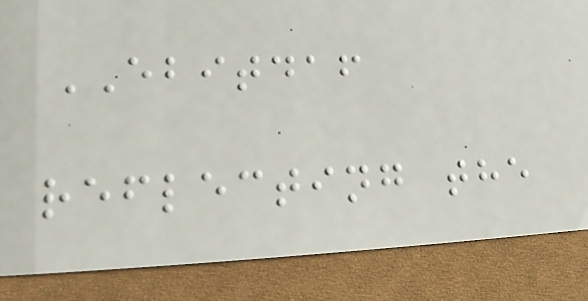EBITDAF
reflecting the
